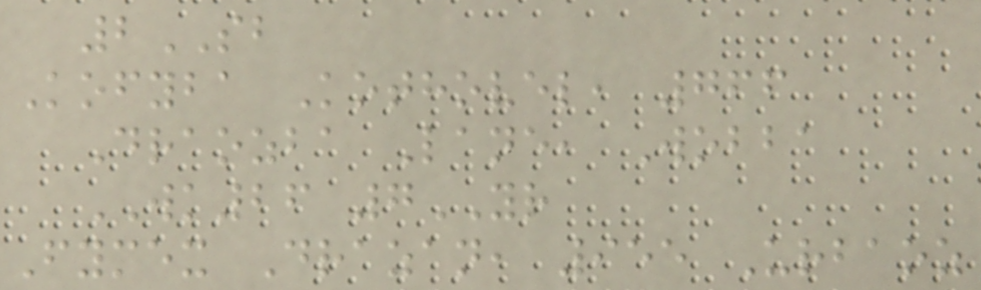2SB
Kofyba Kothovel, 766
Draozba Lane, Wobba
WK26 7YR
Fymex Drazan, 955 Urbaoz
